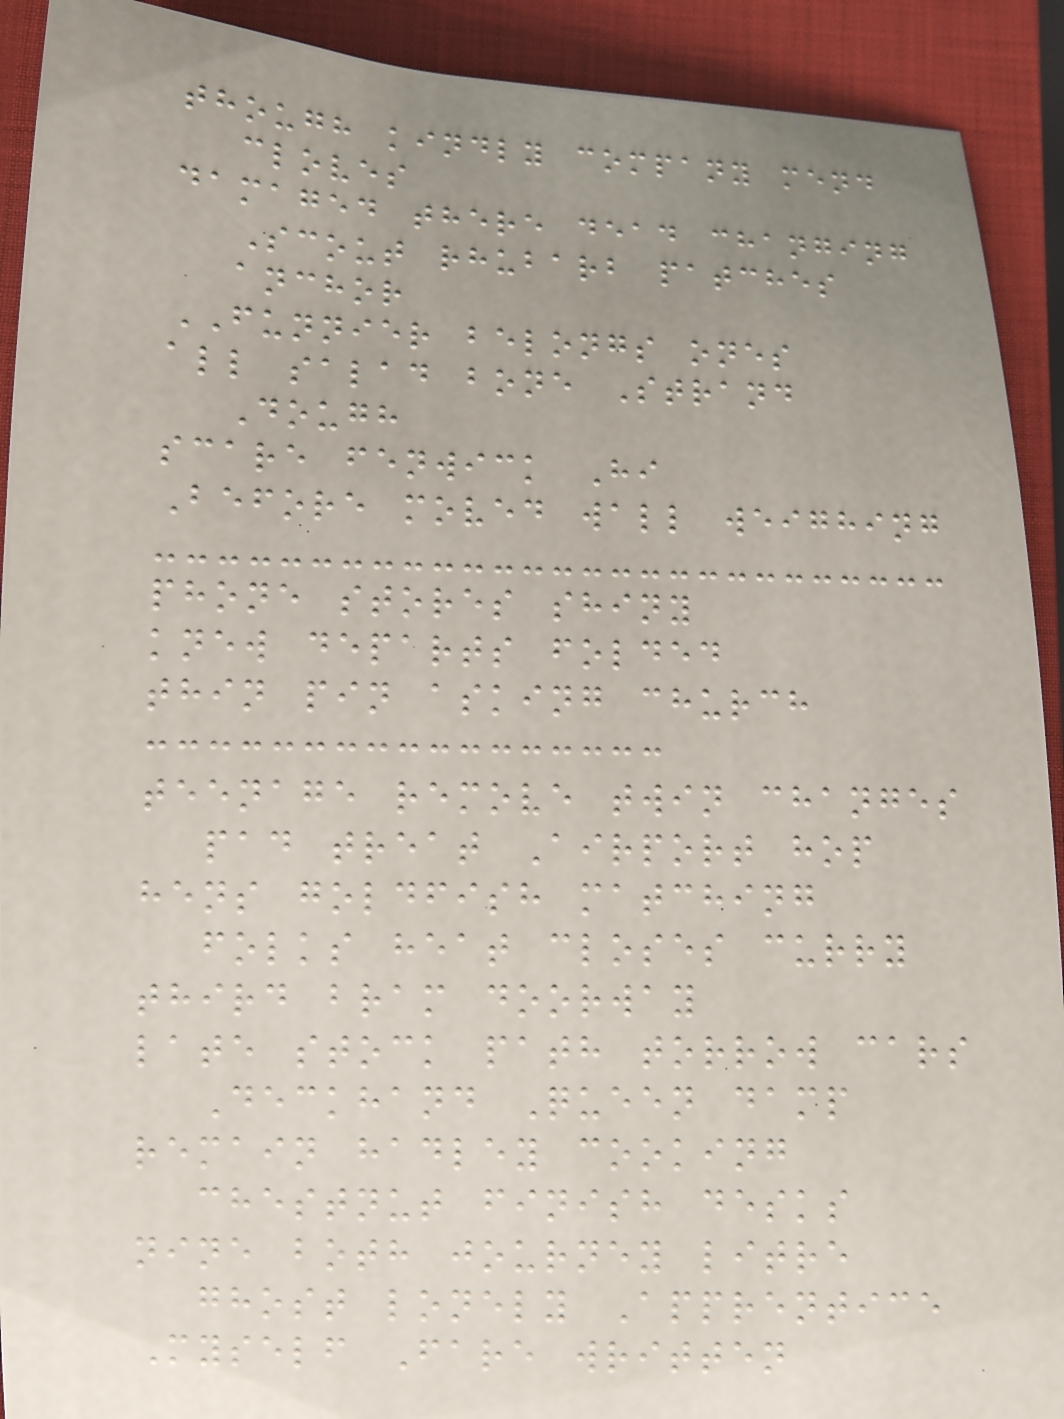though kindly company mend
cloves
damaged there dead changing
Scout rhubarb patches
anchor
FUNNIER belongs ones
all salad bone Strand
Dough
scare fenwick Hi
Before moved wall weighing
phone stores shiny
knew departs folded
thin pin asking church
teenage remove twin changes
pad treat Airport hop
hens goldfish matching
folks heat closes curry
third bram doorway
late stock path torrow cars
Deckhand Queen damp
remain hadley cooking
chestnut finish desks
nine both journey litre
ghost lonely Apprentice
Myself Fare written
